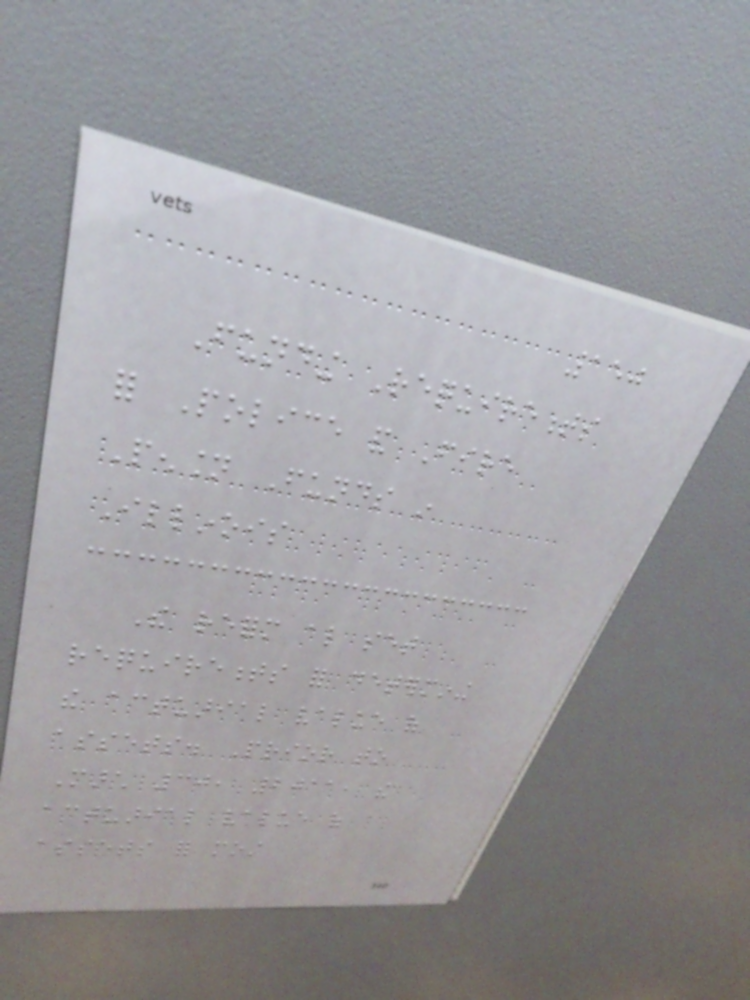150
Funding Requirements
for Police and Fire
Pension Funds in
Illinois
The reform also set
requirements for determining
the actuarial value of
assets. Prior to
March 30, 2011, the
actuarial value of
assets for most
